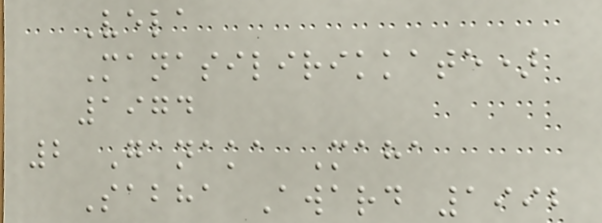Vela
Manasilirikkate)
1974
2 Ganaka Maha
Sabha Award 1992
